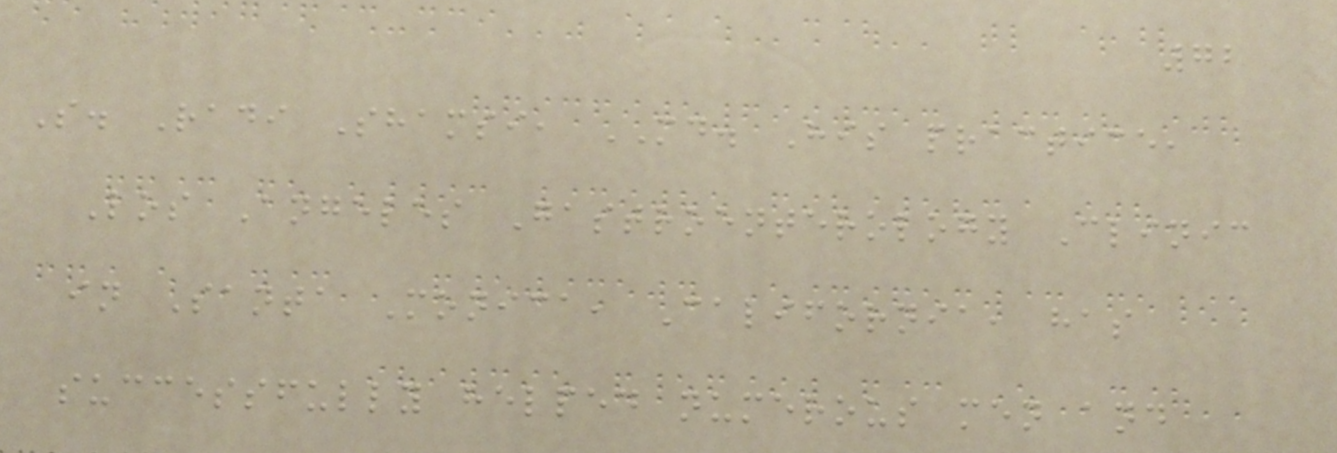72
S. Radi Shamsi, MD. His practice,
Los Angeles Gastroenterology Clinic
in Santa Monica, California, has
successfully helped numerous men and
